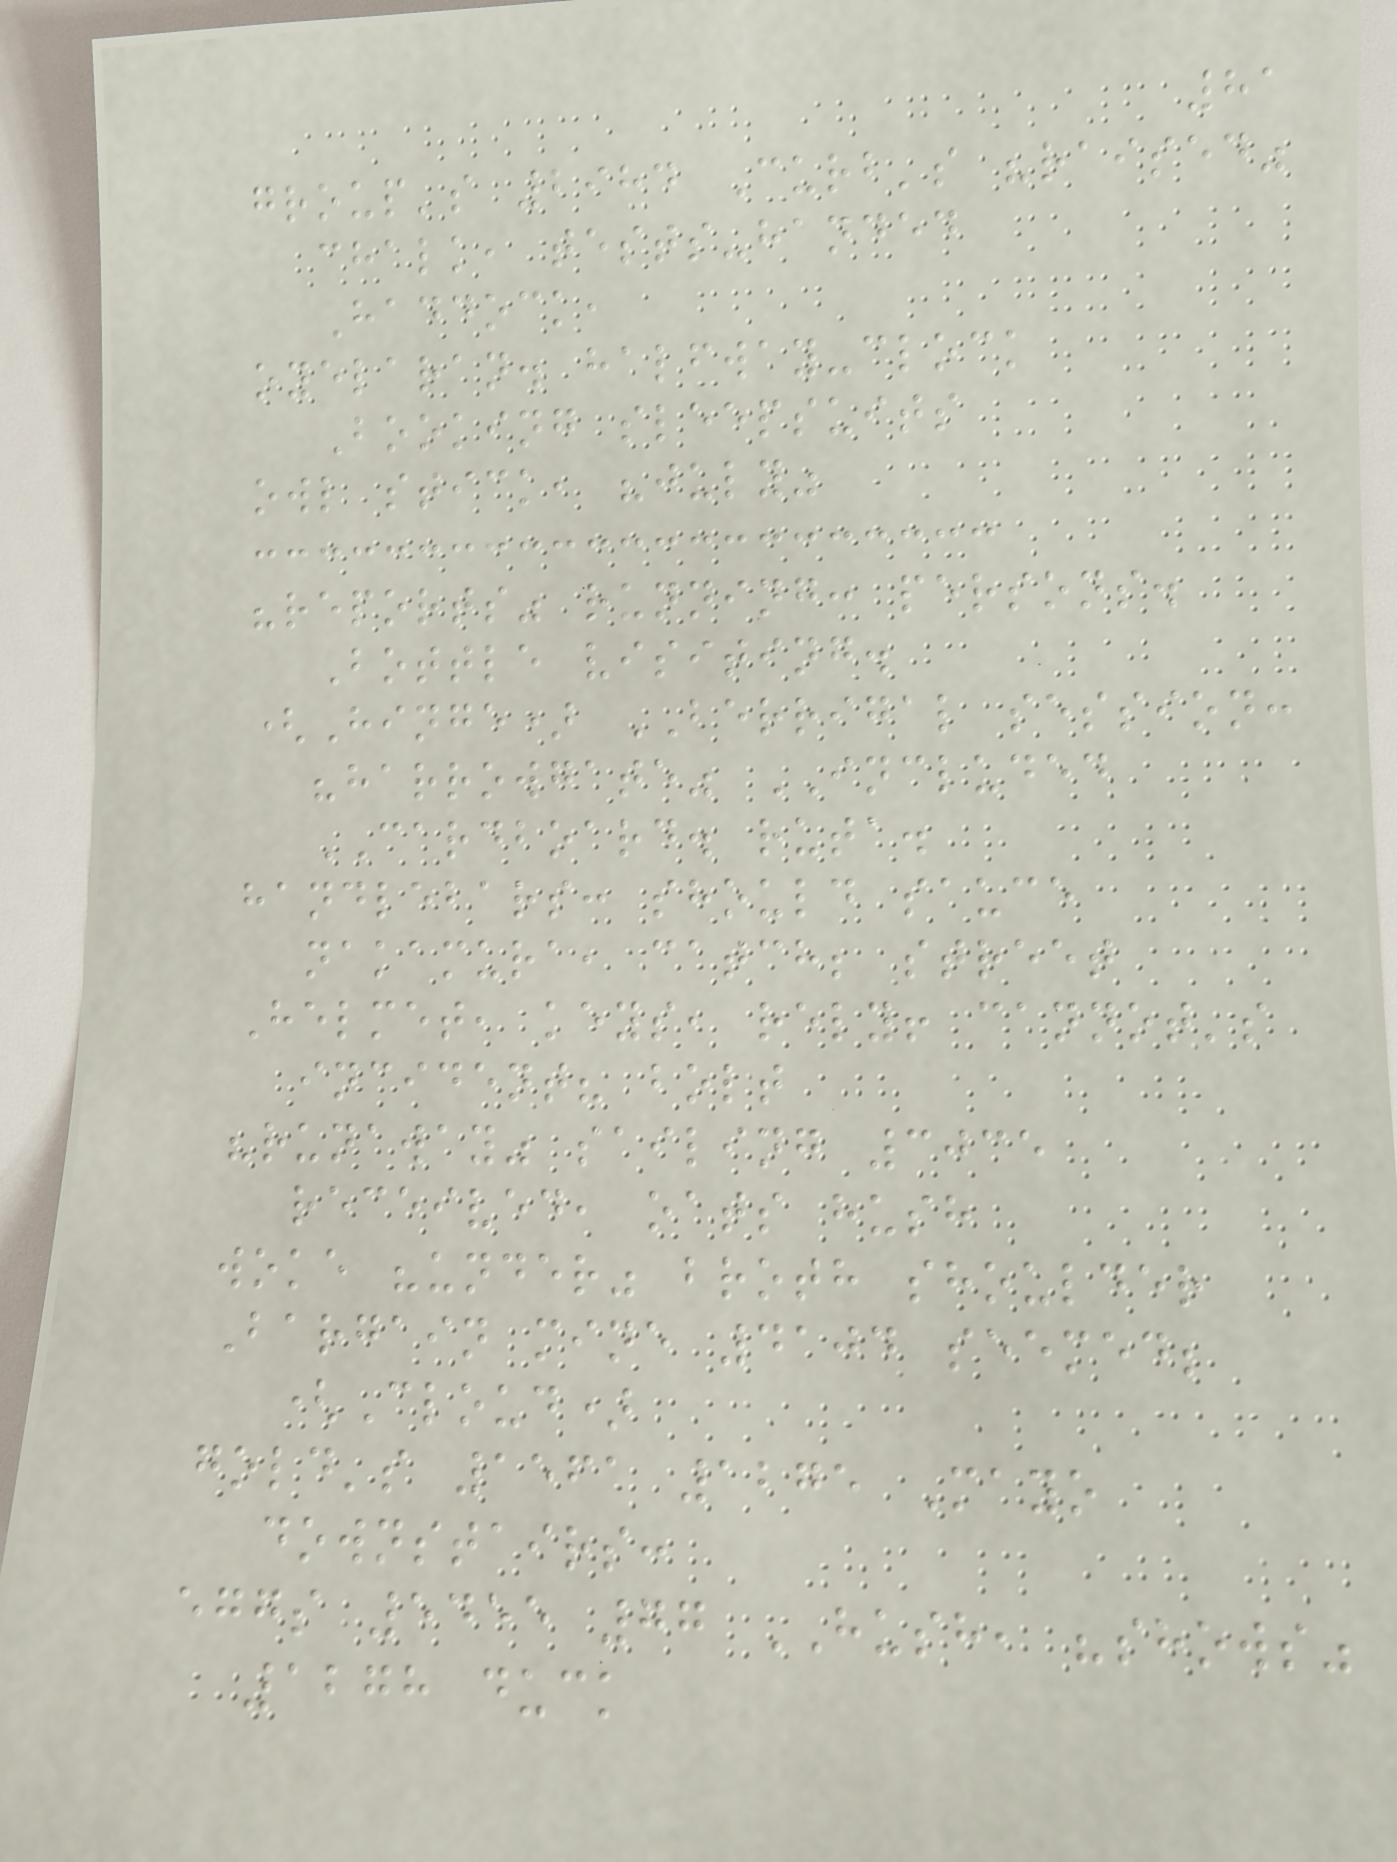81
group's 2984 Curb's "raised"
chalk, tests-handed
Haddock,
oyelaran. halfway-clock
Booking sleepsuits
owl stick, "july"
"reports" running: persons.
Bottle visiting.
(Hinge) BERRIGAL session:
"harrowgate" INCLUDED
CARDBOARD. ruta.
handlebars: should sauce
nakamura, catch; street
Helmet, keys, rely! cannot's
incident? bolt
"runaway" sailing 3035
received, oats hush
woke "under" broth shoulder
Bargain mine 4104 seemed;
(Cloud)
gold's 1561 1275 Mayo
downstairs:
eggs 5455 77 HUSH, "shows"
1278 duck
